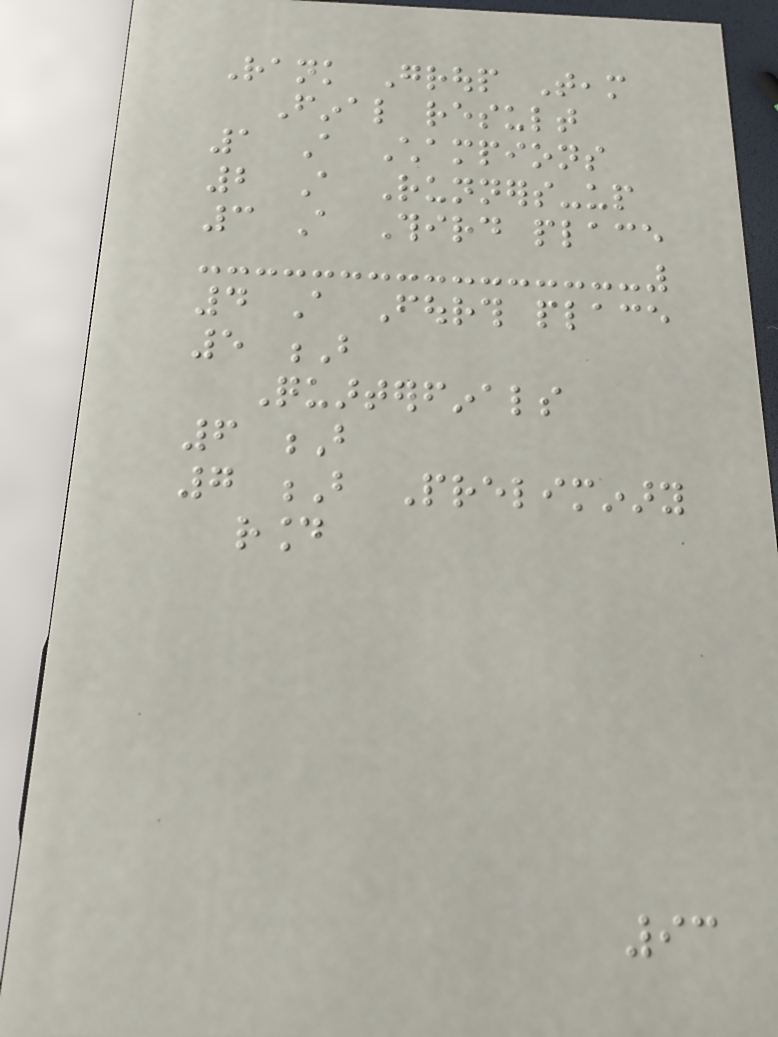Rank Group Team
Final result
1 A Champions
2 A Runners-up
3 A Third place
4 A Fourth place
5 B
Quarterfinals
6 B
7 B Preliminary
round
93
